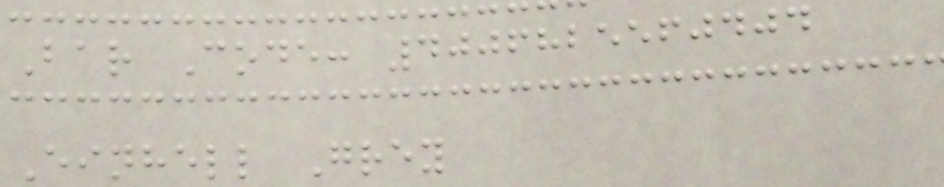Bar Code: 4006825560404
Einhell Grey
